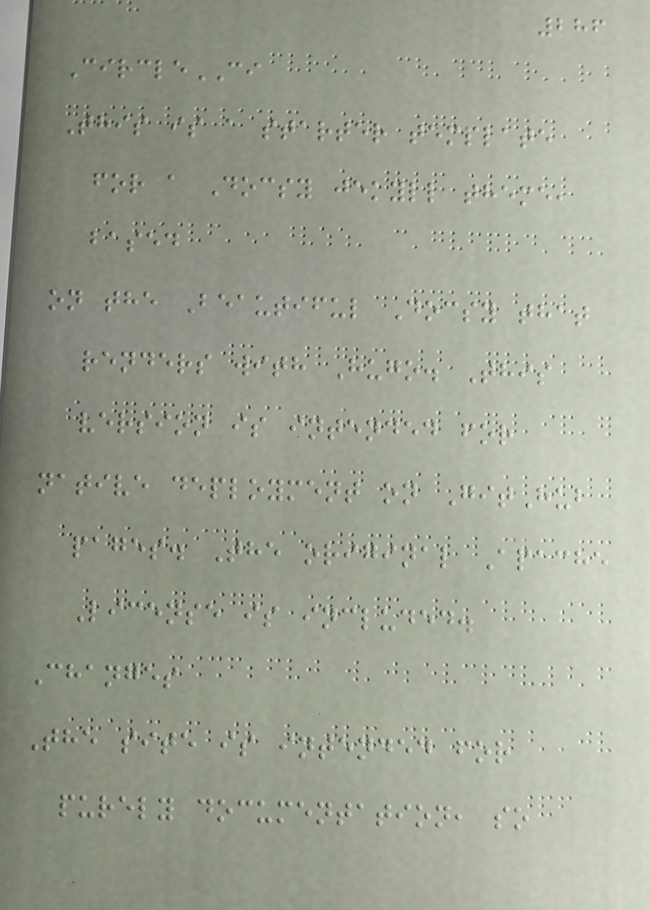286
CircleCI
This is a starter template
for a Docsy jekyll theme,
based
on the Beautiful Docsy that
renders with Hugo. This
version is intended for
native deployment on GitHub
pages. The original Apache
License is included.
Changes
The site is intended for
purely documentation, so
